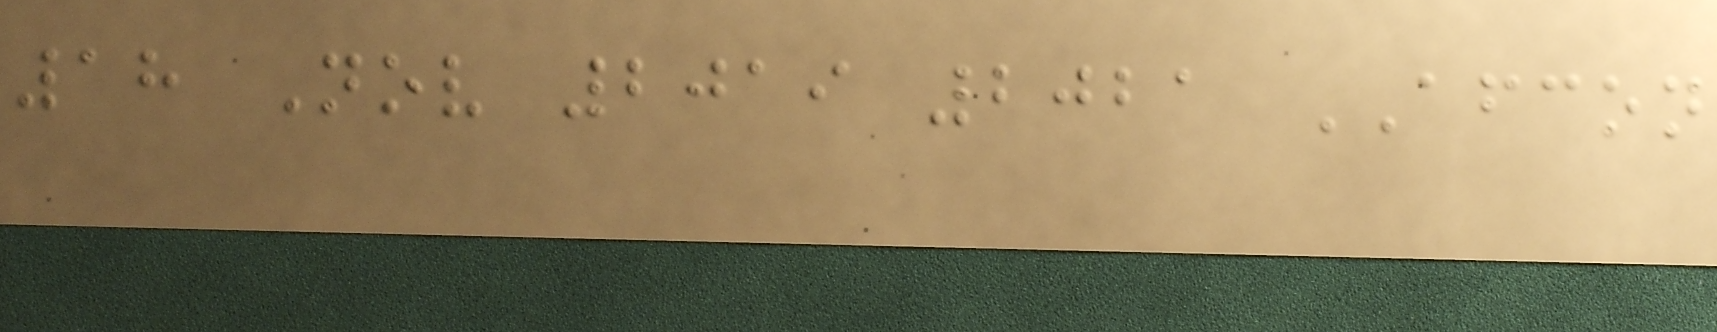18 Nov 2019 2021 AFCON
